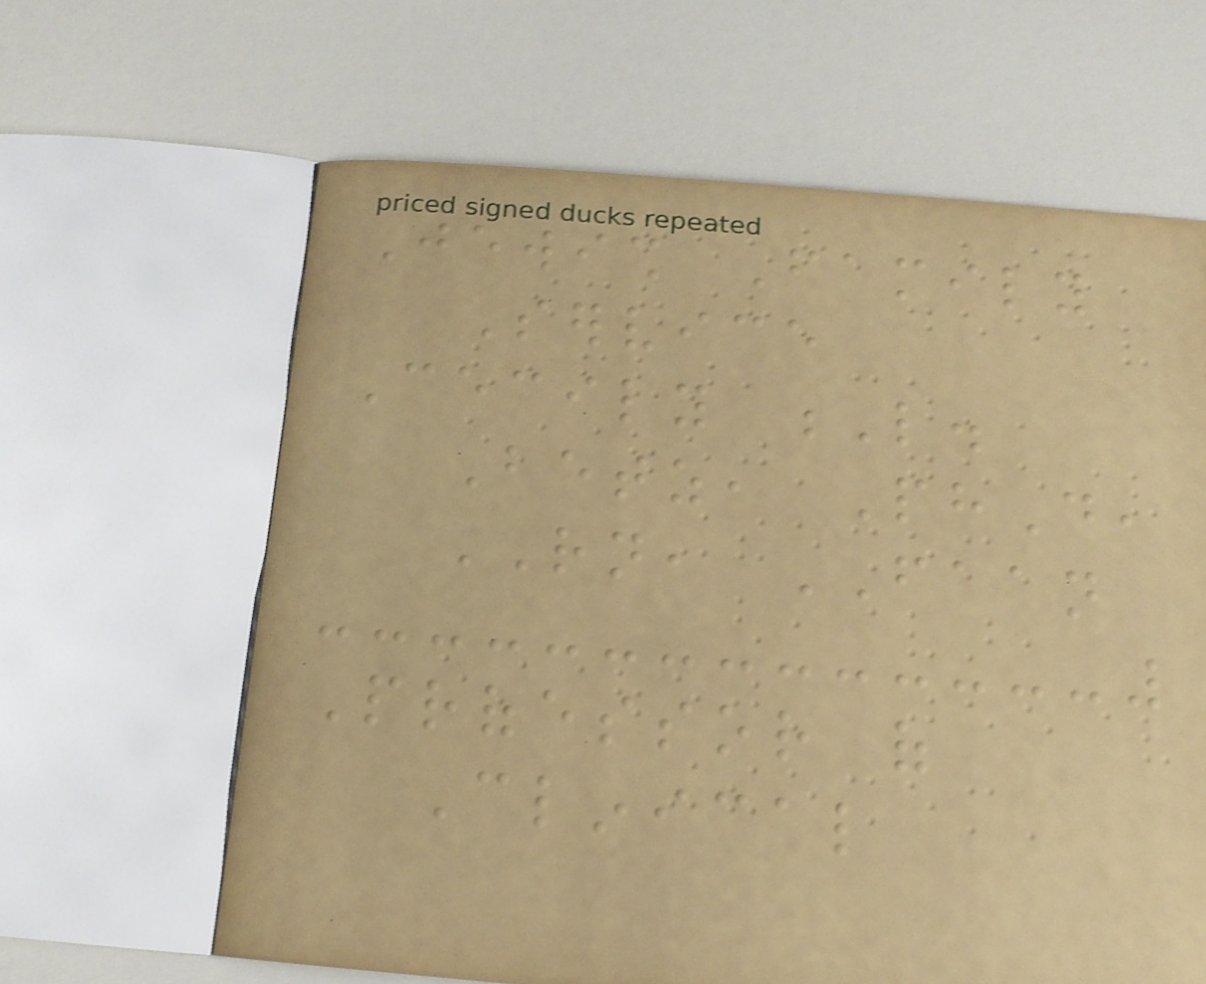Jewish Family
Service
Cecily L.
Betz, PhD,
RN, FAAN
Professor of
Clinical
